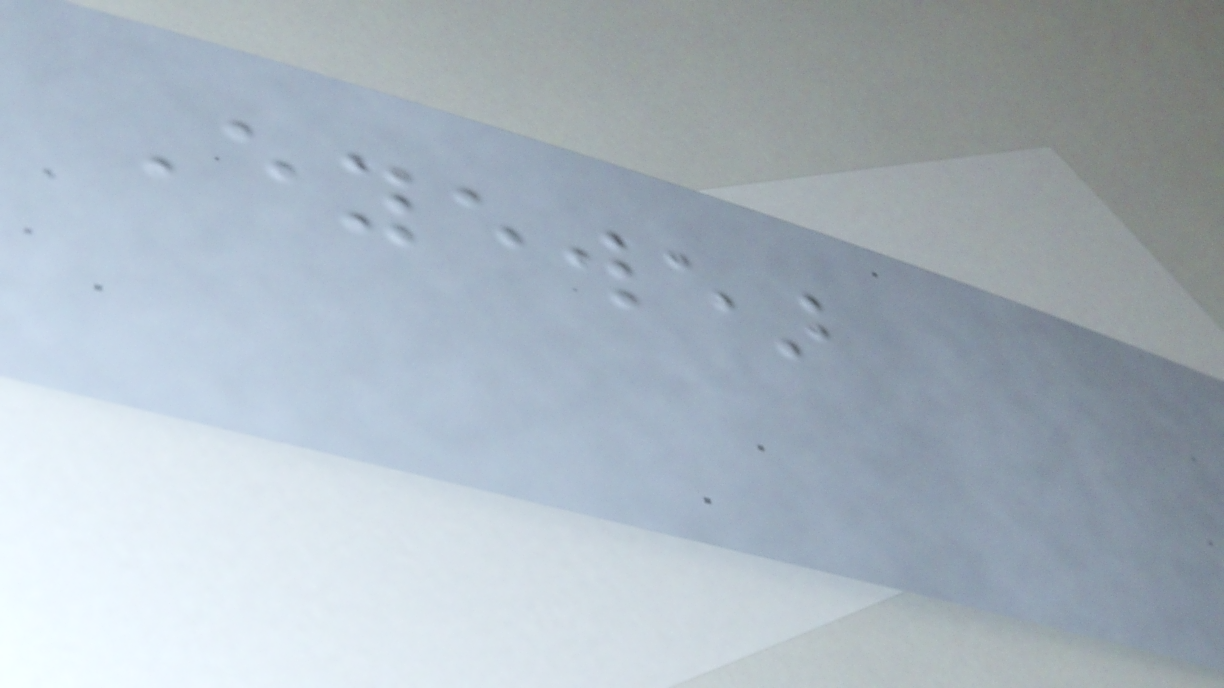Eyewear
